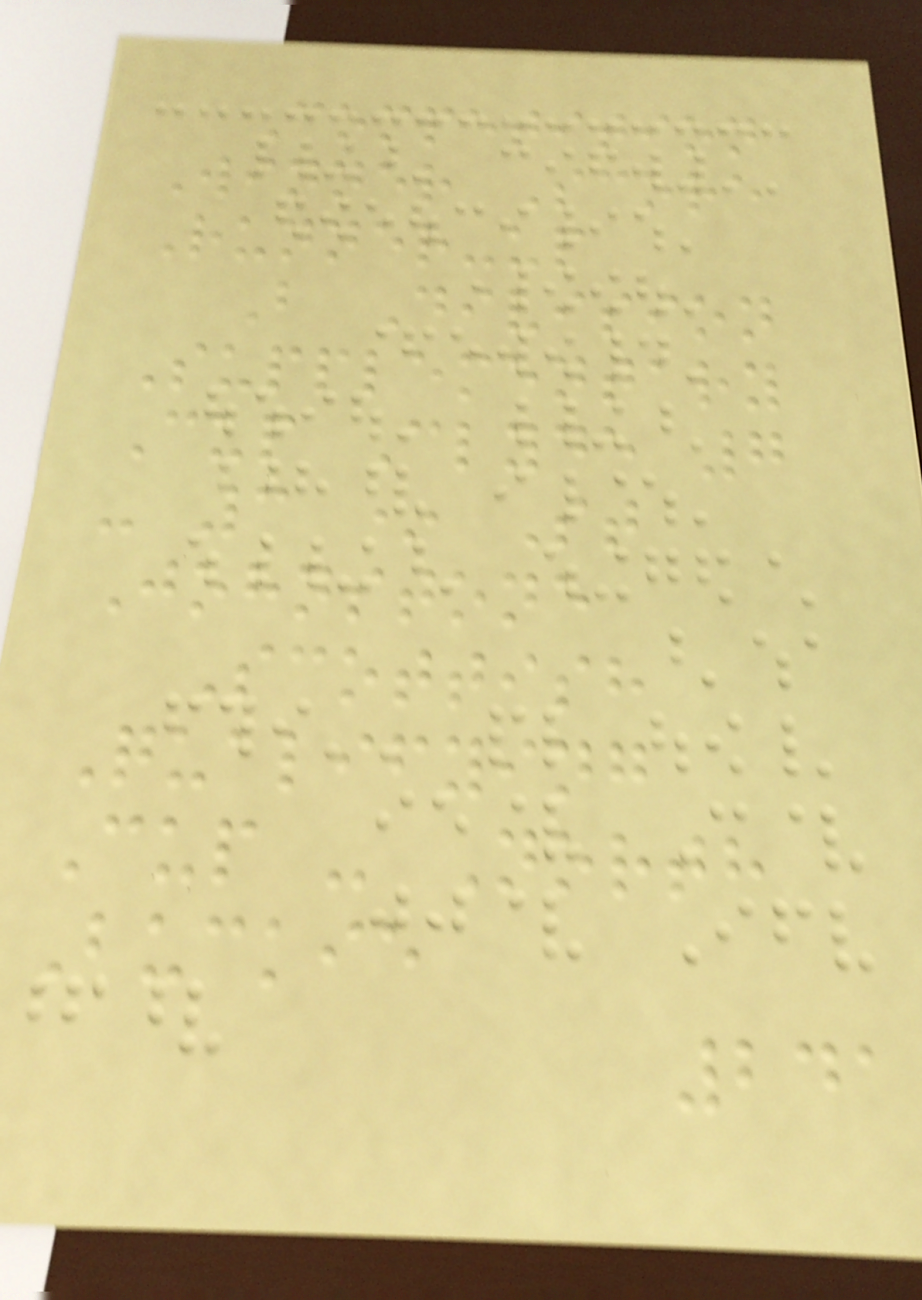Competition
Winner Score
Runner-up
B Division
Supplementary
Cup Clyde 7
- 3 * St
Johnstone
Scottish
Qualifying
Cup - North
Buckie
241
